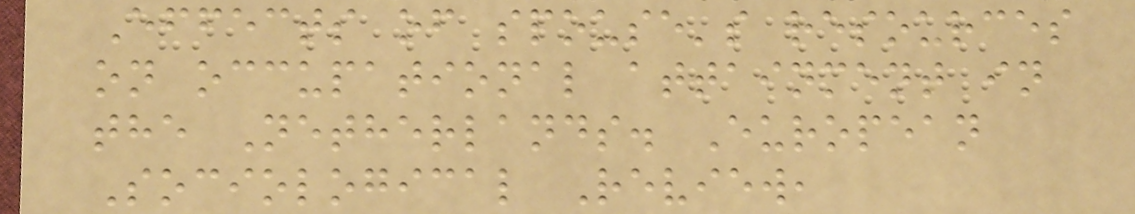Effects of spouse's resources
on occupational attainment in
the Netherlands. European
Sociological Review,
